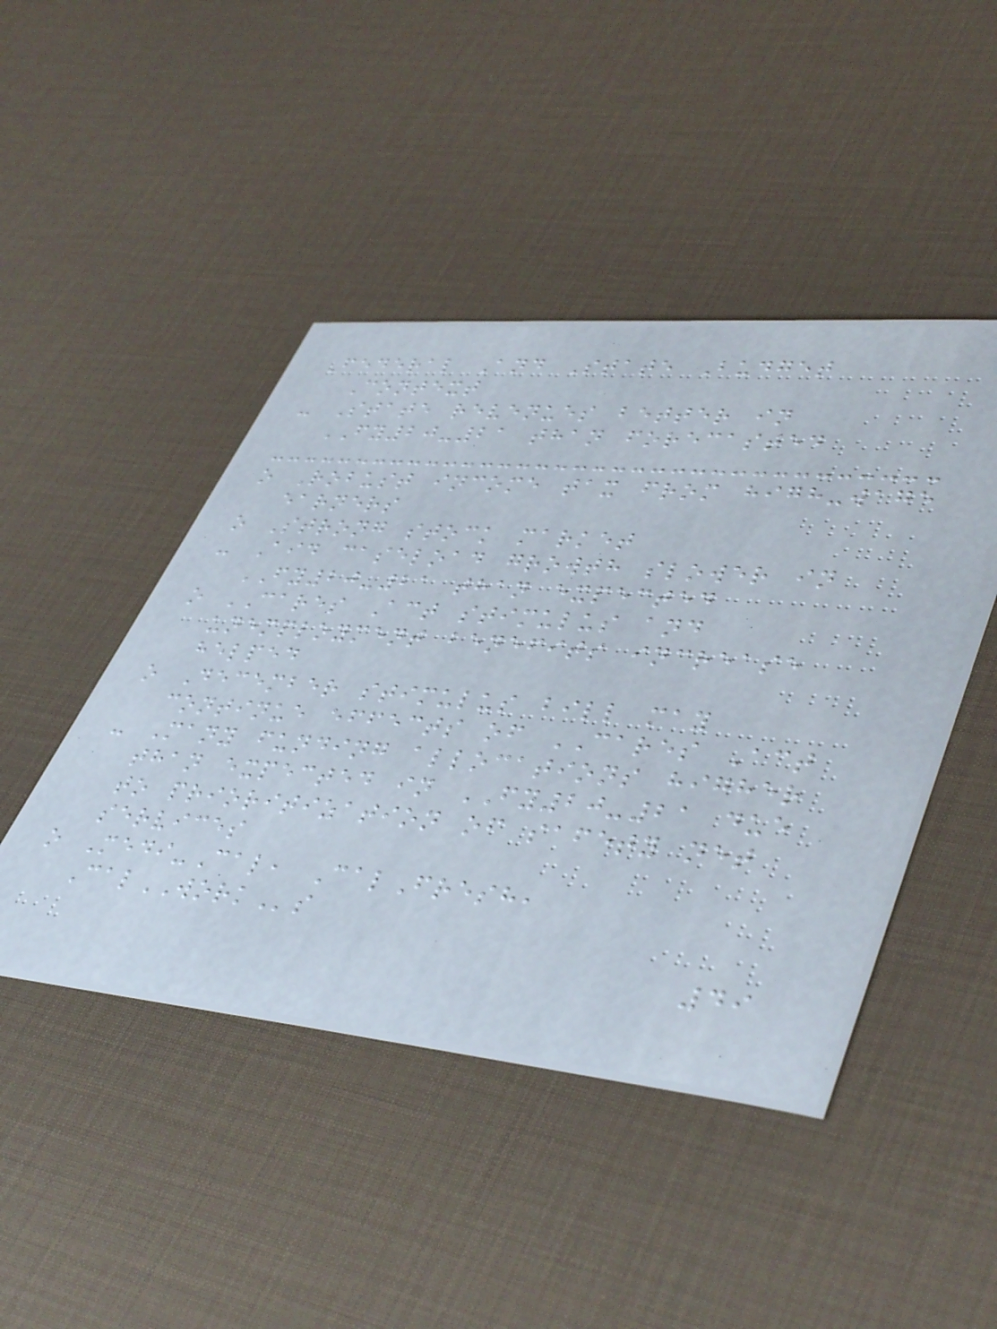Federal And State Budget
Context
- State revenues better in
FY20-21 than forecasted
o Robust income tax from high-wage
earners
o Strong stock market
- Aid caseload growth slower in
FY20-21 than expected
o CARES Act stimulus and
unemployment benefits increase
helped
o December stimulus bill may
continue effects of CARES Act
- Many funding allocations higher
than expected in FY20-21 due
to prioritization of safety net
services
o Medi-Cal, CalFresh,
CalWORKs
49
